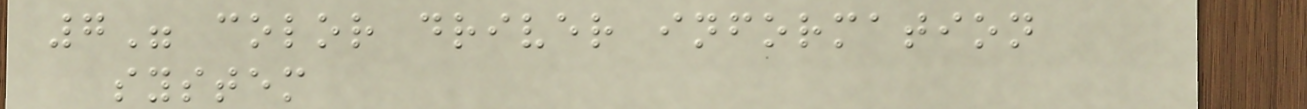7" color driver information
system
